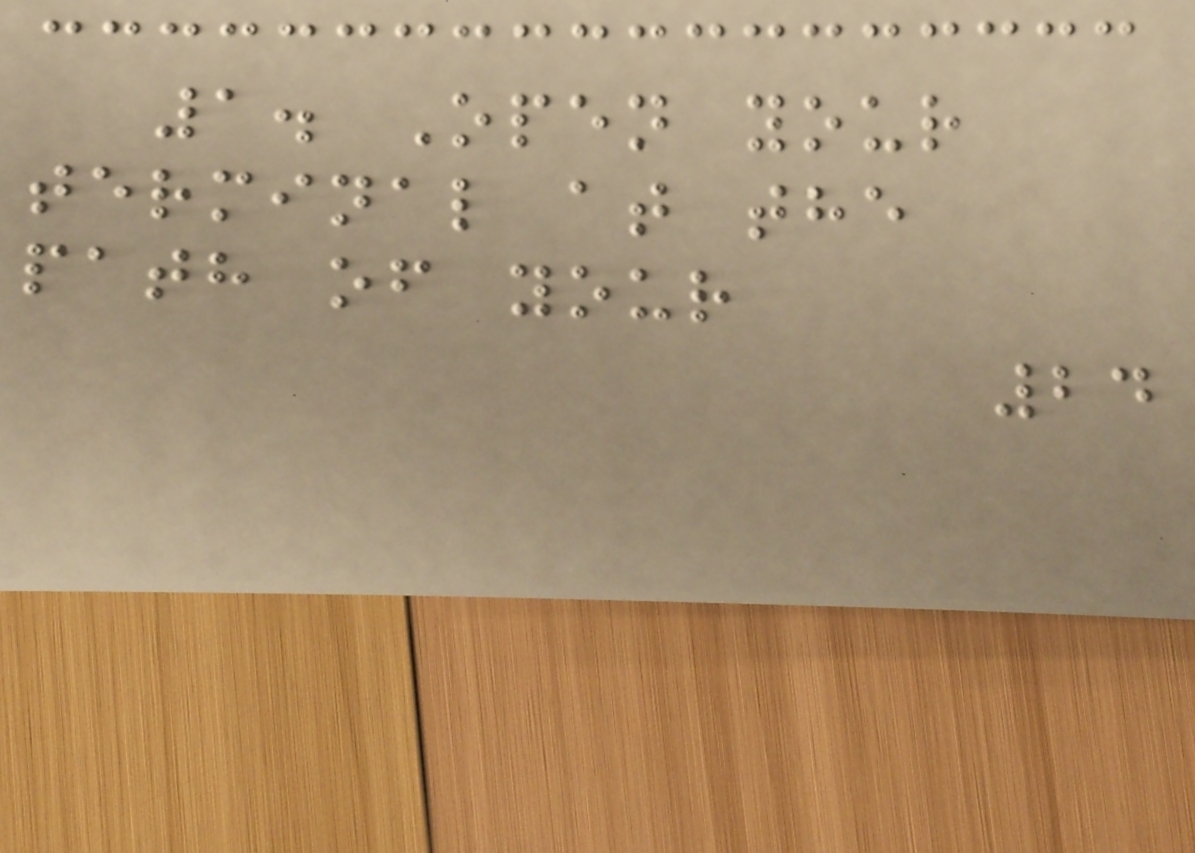1. Open your
terminal at the
path of your
24
